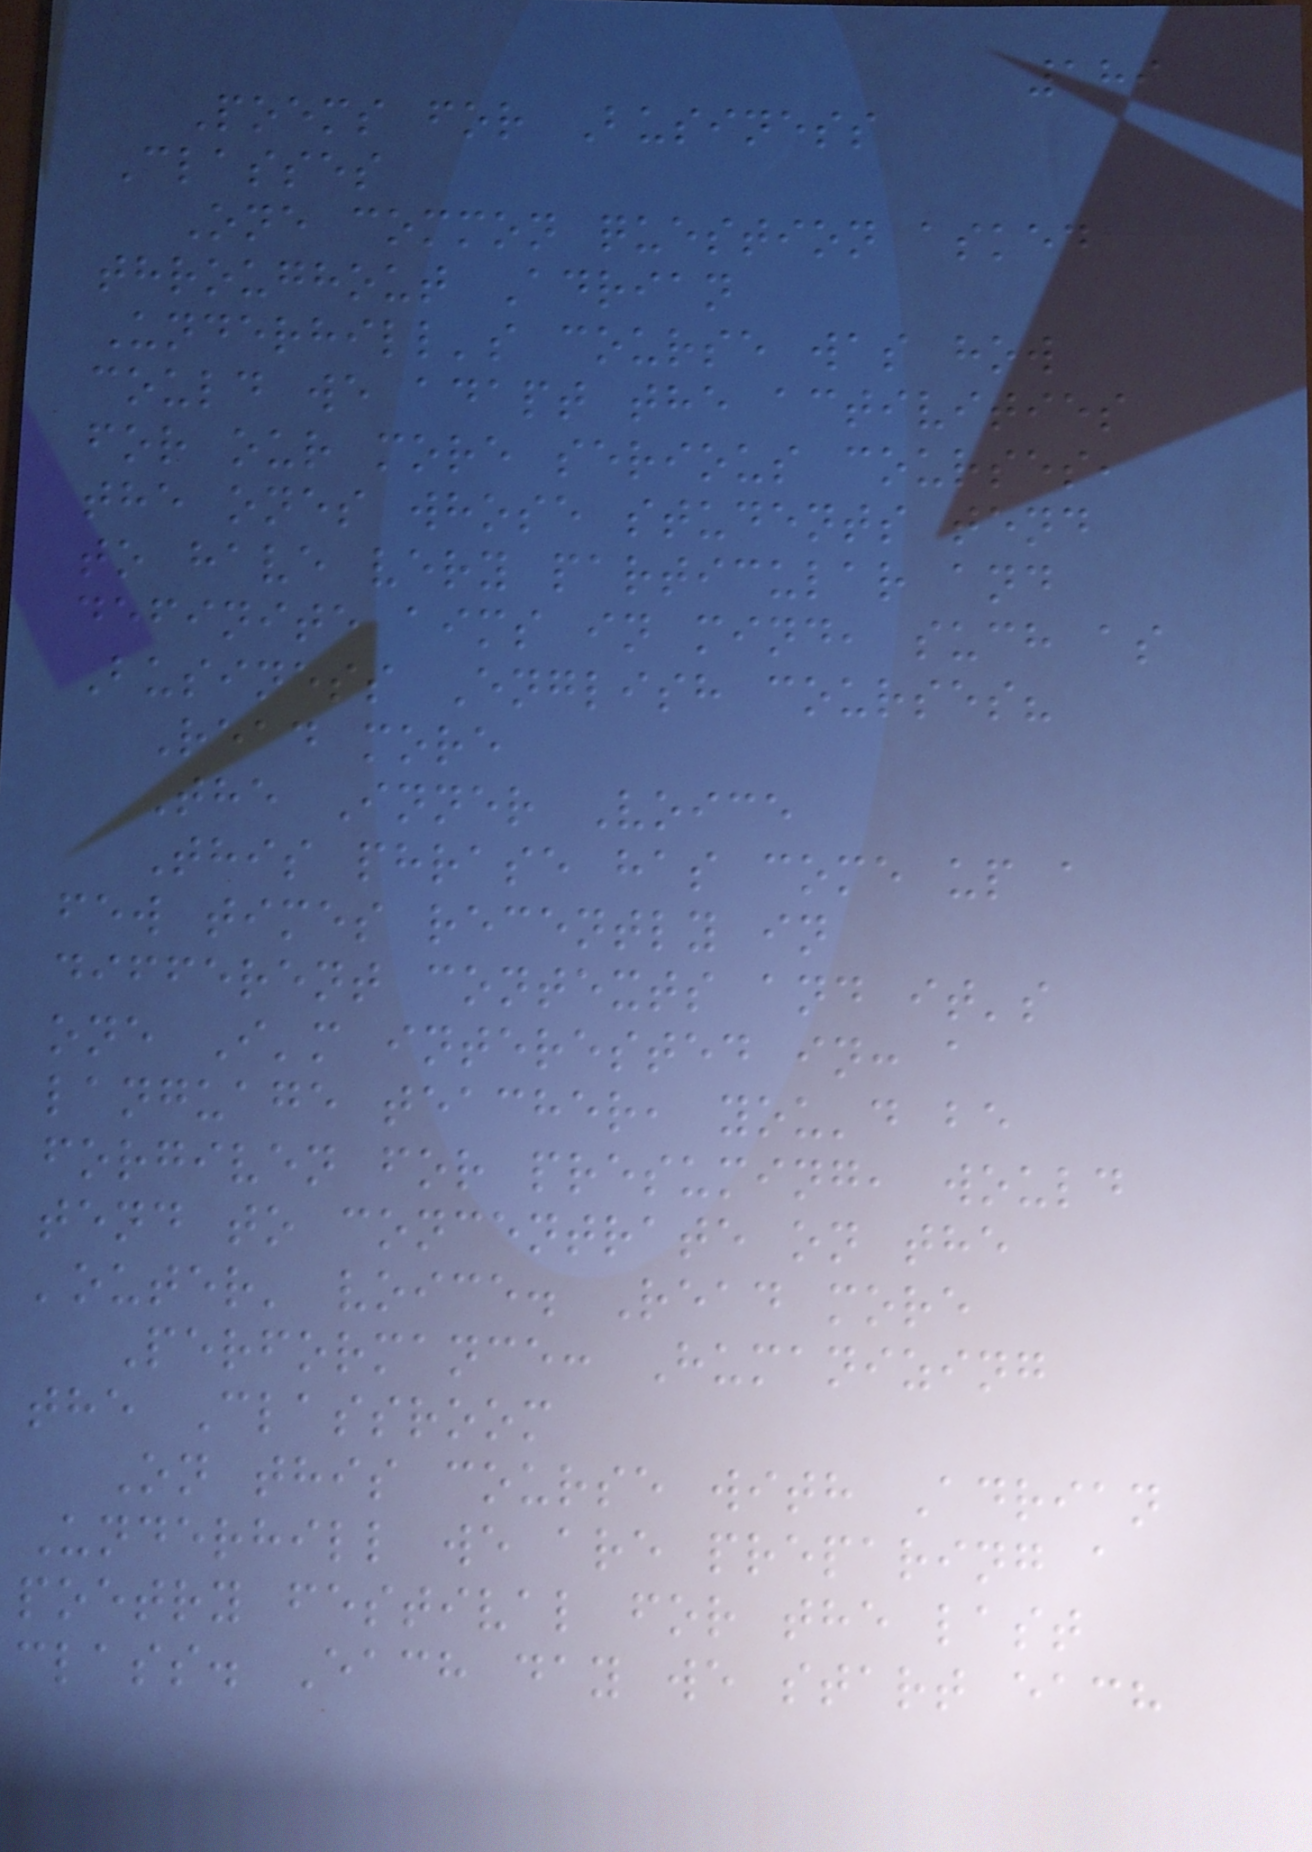189
Poems for Business
Classes
One common question asked
throughout Adrian
Underhill's course was how
could we adapt the activities
for our more serious courses,
the ones whose students tend
to have very particular and
definite aims in mind, such as
Business English courses?
Read more
The Inner Voice
This phrase has come up a
few times recently in
different contexts and it's
one I'm interested in: a
language teacher, you'd be
forgiven for presuming, would
tend to concentrate on the
'outer' voice. Read more
Performance: Humanizing
the Classroom
On this course with Adrian
Underhill we are preparing a
poetry festival for the last
class. Each day we start each
